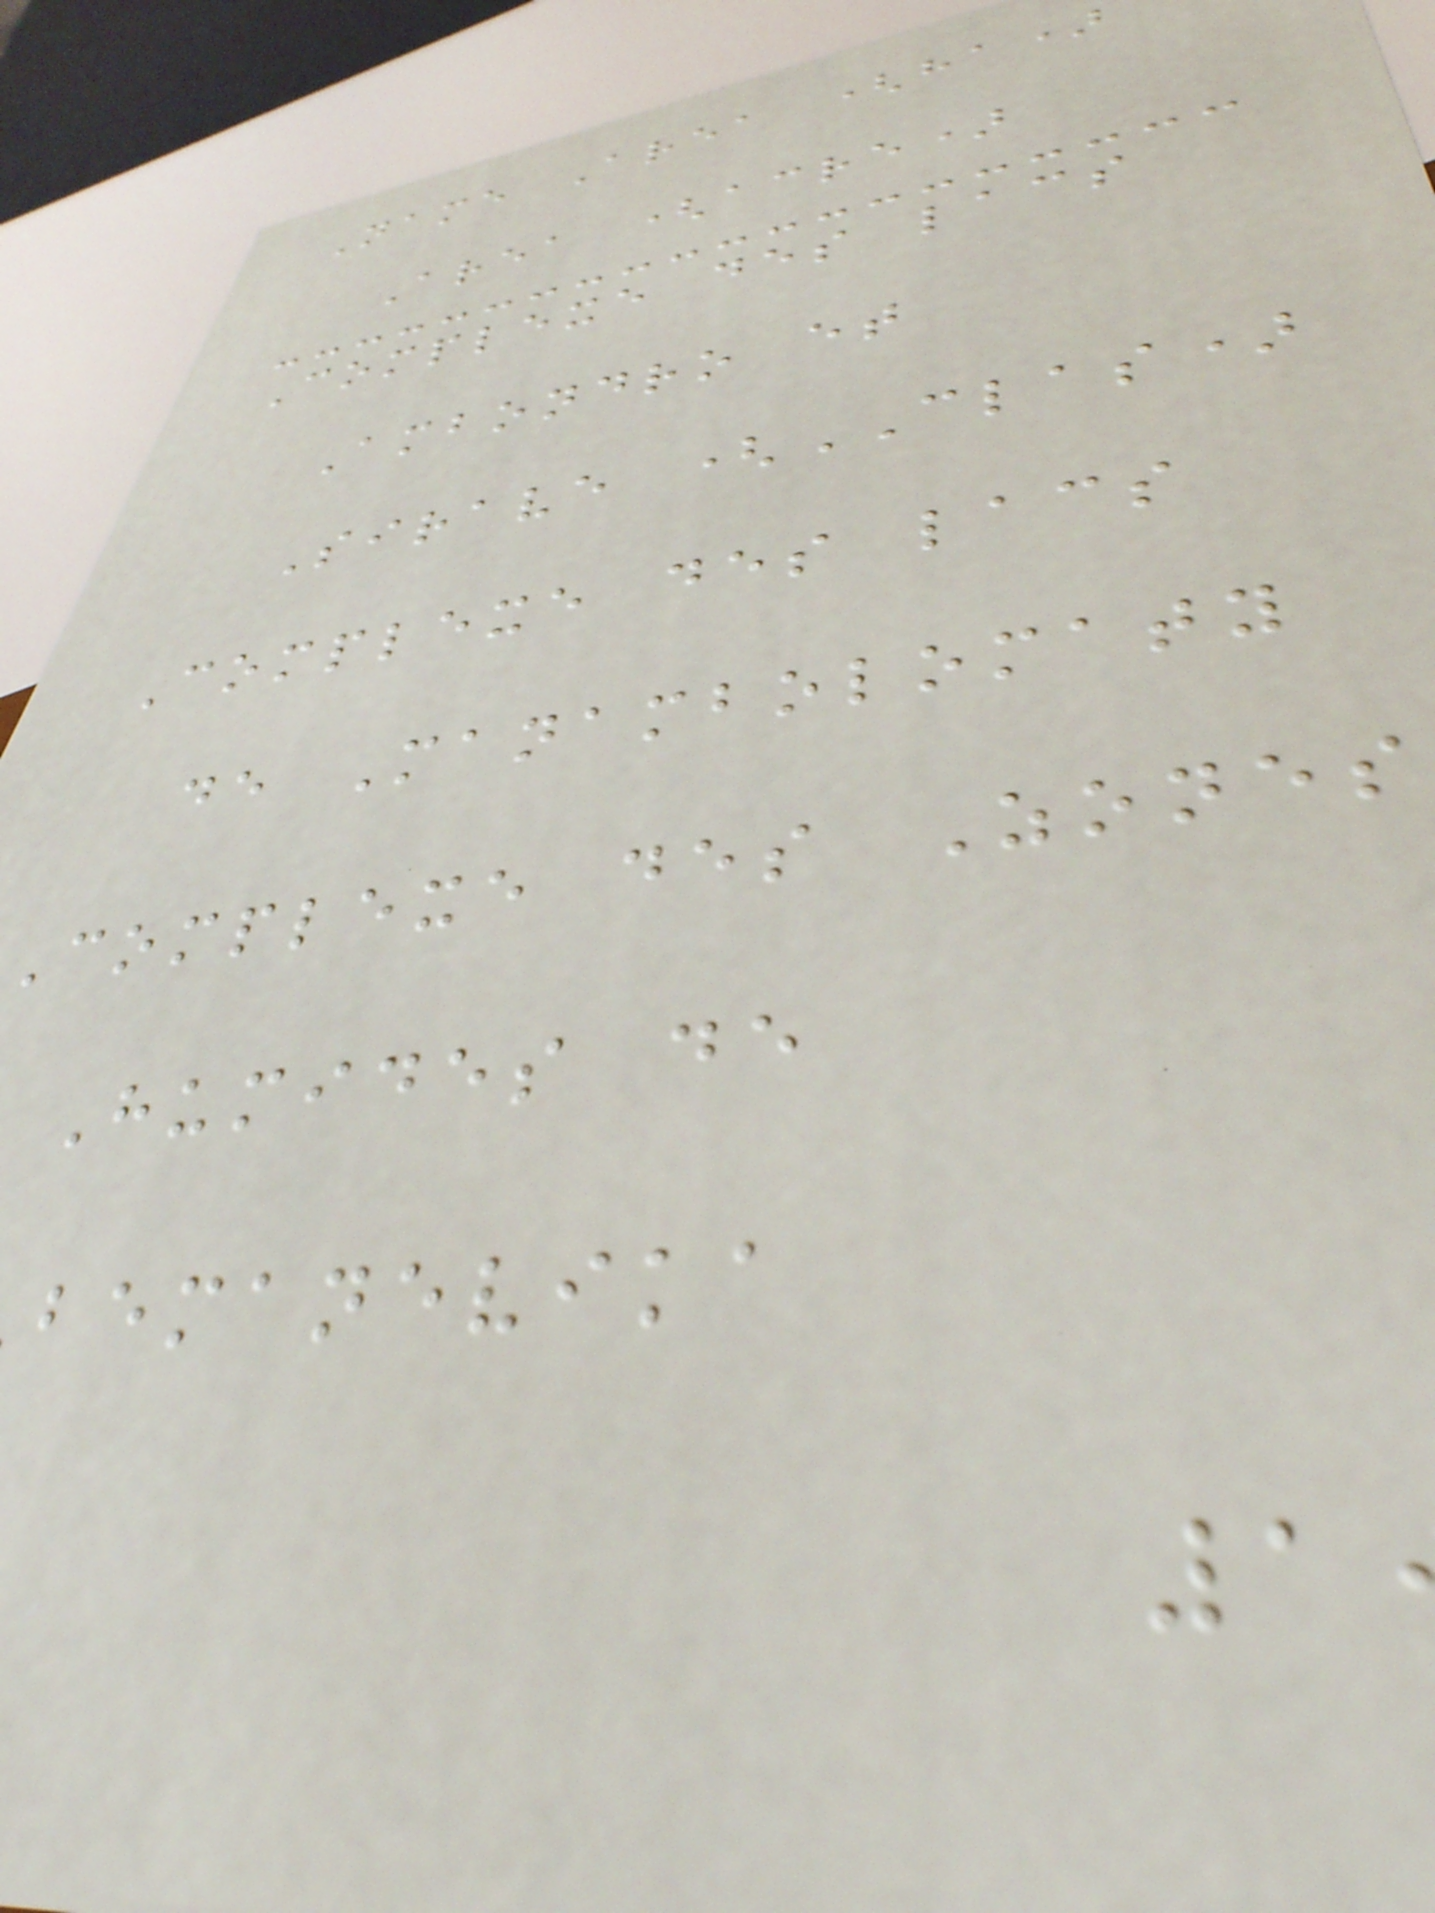Name Area (ha)
Area (acre)
Complexe des lacs
Ambondro et
Sirave (CLAS)
Complexe des lacs
de Manambolomaty
Complexe des Zones
Humides de
bemanevika
